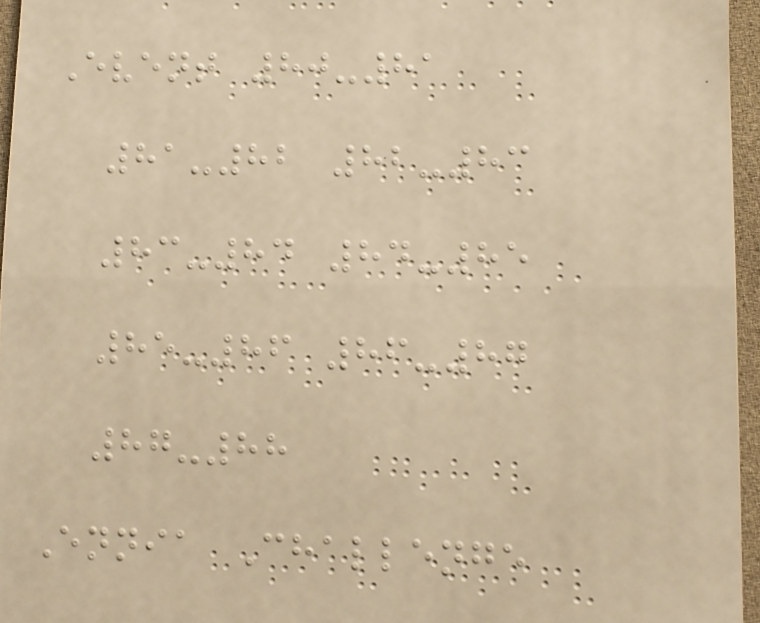Event 80-81
81-82 82-83
83-84 84-85
85-86 86-87
87-88
Ennia Challenge
